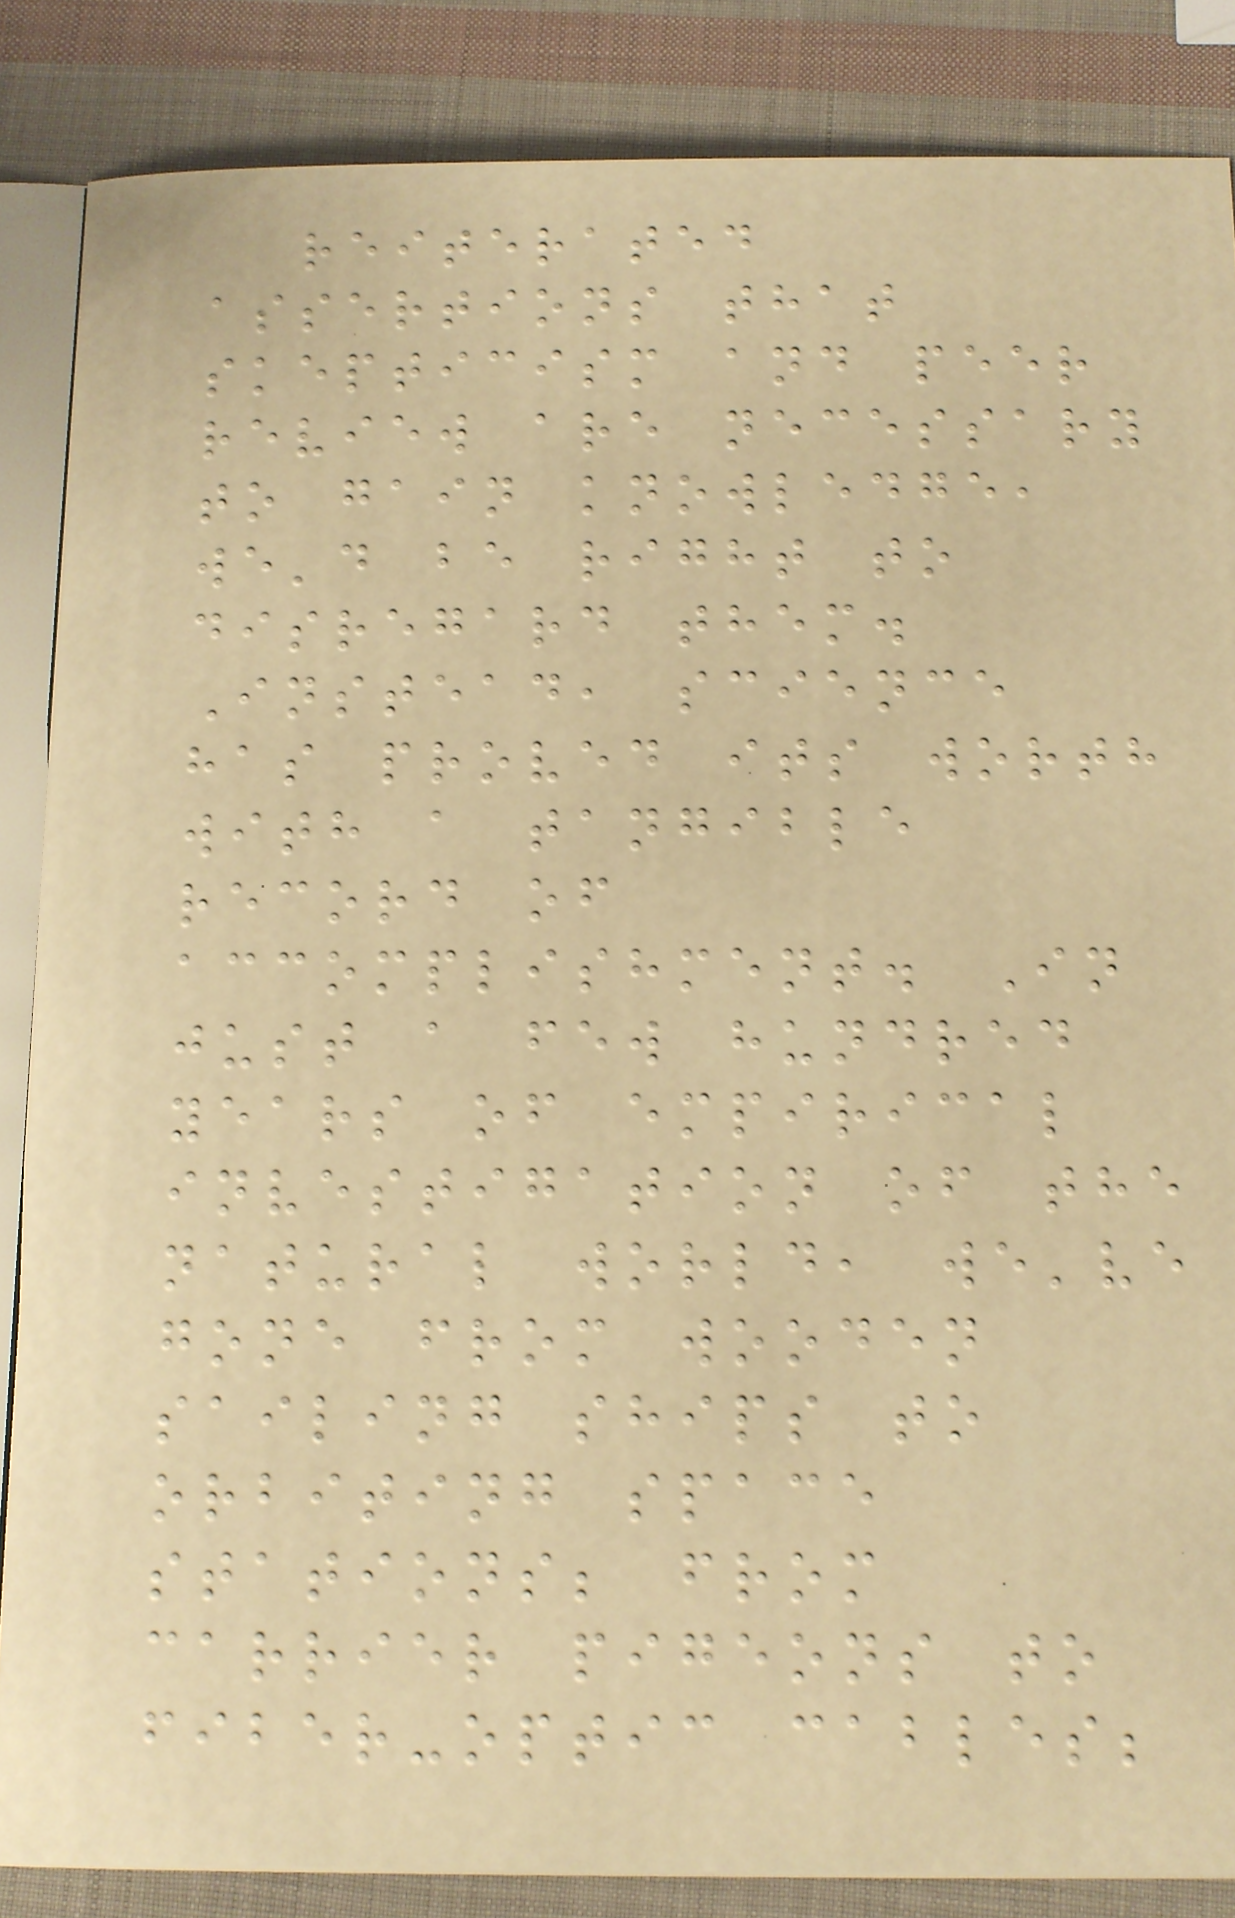reiterated
assertions that
skepticism and peer
review are necessary
to gain knowledge,
we'd be right to
disregard them.
Instead, science
has proved its worth
with a tangible
record of
accomplishment. In
just a few hundred
years of empirical
investigation of the
natural world, we've
gone from wooden
sailing ships to
orbiting space
stations; from
carrier pigeons to
fiber-optic cables;
